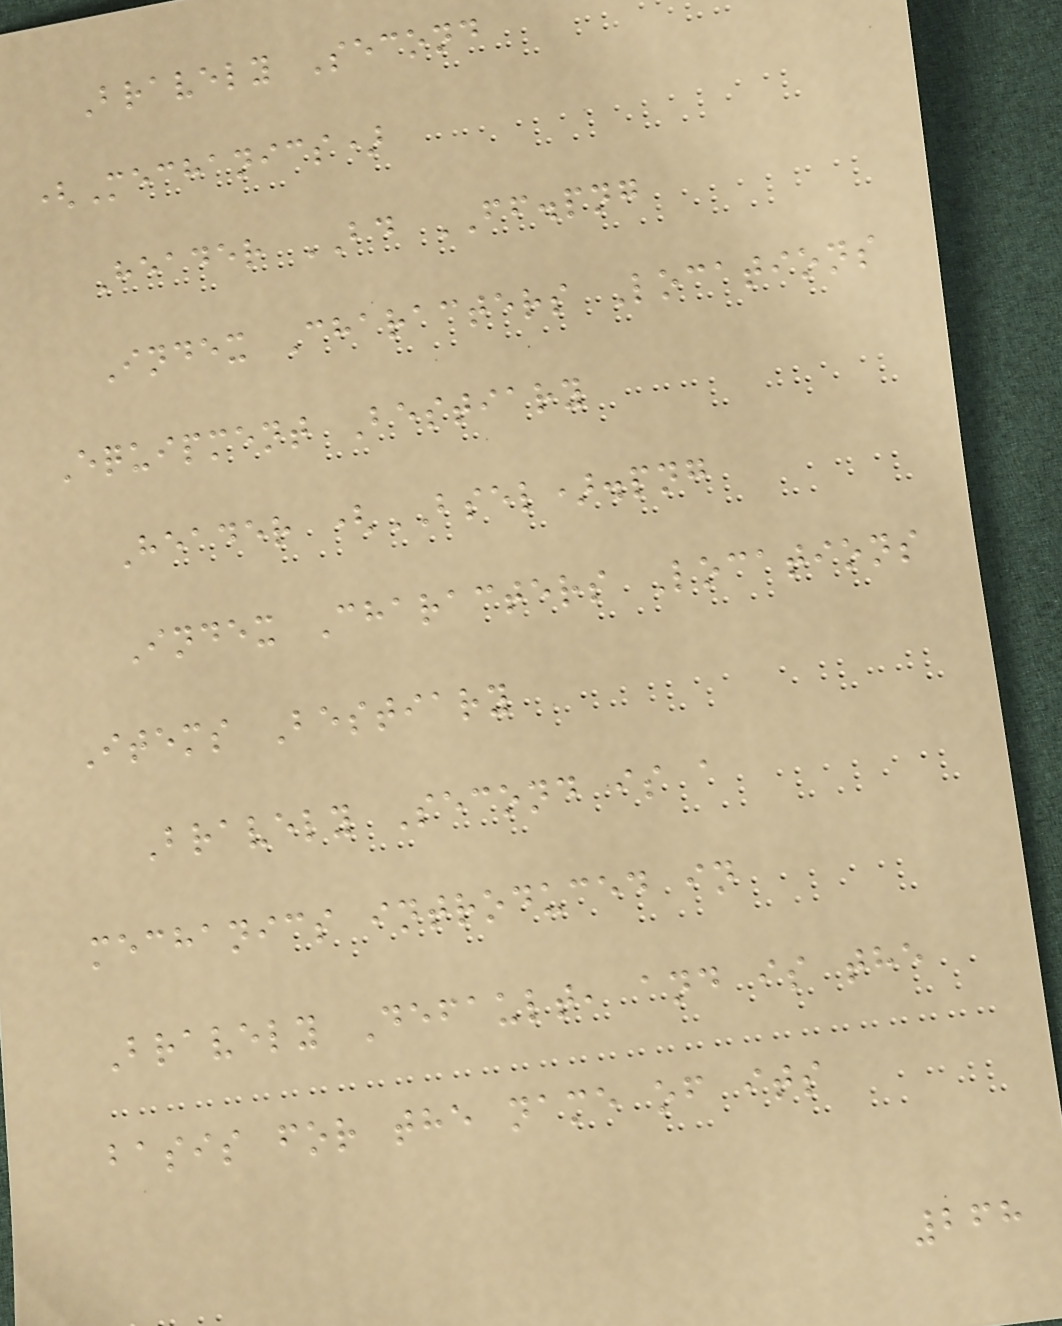Bravely Second
(Mechanics)
Header BD FF.png
Index Characters Locations
Equipment Bestiary
Header (BSEL).png
Index Characters Locations
Items Bestiary
Bravely Second is a
mechanics introduced in
Bravely Default, and is the
basis for the name of its
268
